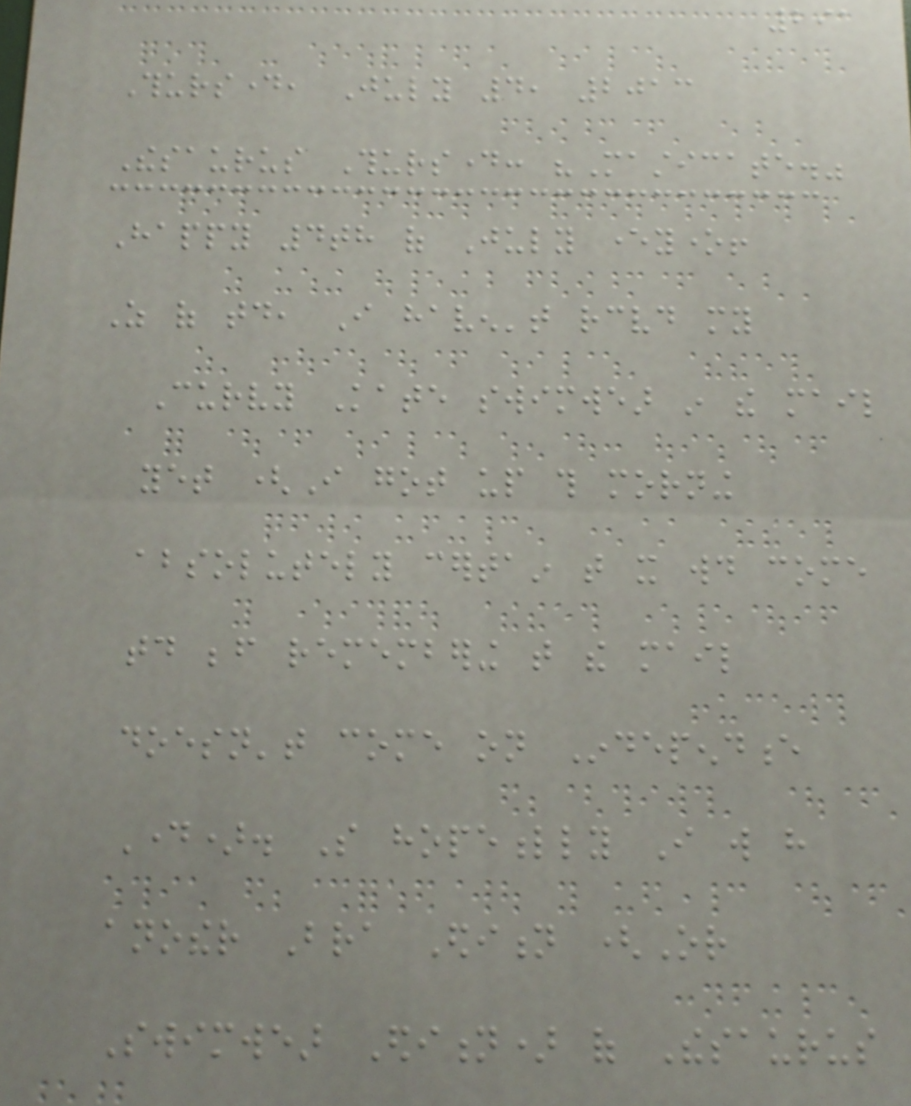291
Thursday, July 4, 2013
Thesaurus Thursday: "Masticate."
Happy 4th of July everyone!
As of today, I haven't received my
Curvy Kate swimwear in the mail
yet (I got up this morning
absolutely certain that it would come
today before remembering that the mail
doesn't come on Independence
Day). So hopefully I will have
another Bra Edition (Or
Swimwear Edition) of Thesaurus
